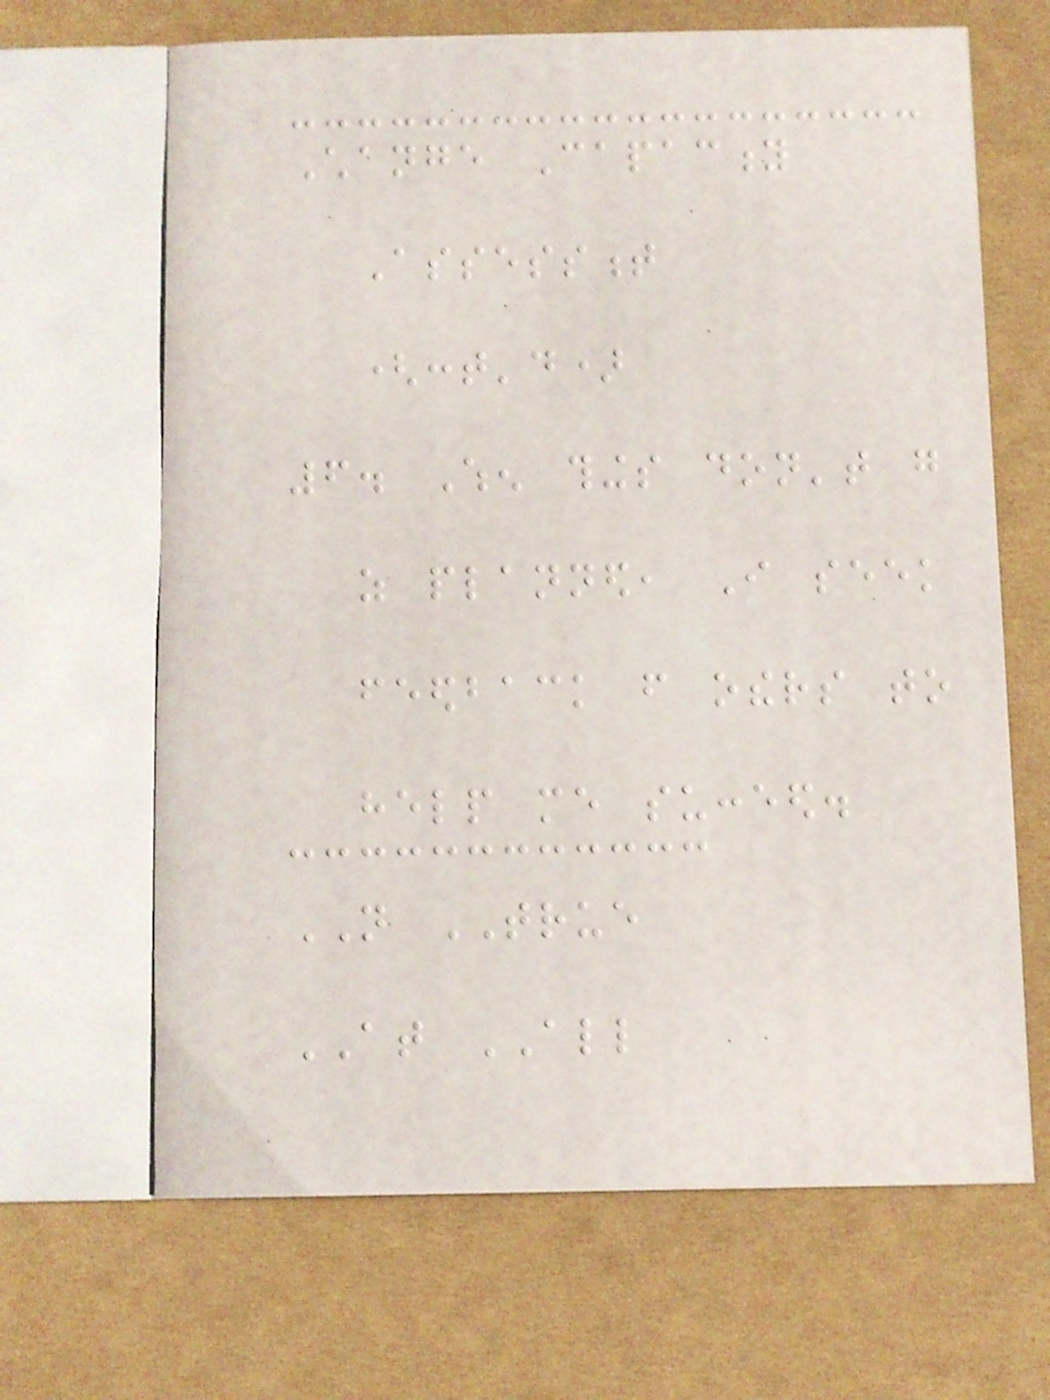Change Capacity
Assessment
(cont'd)
6. When things don't go
as planned, I seek
feedback from others to
help me succeed.
NOT TRUE
AT ALL
